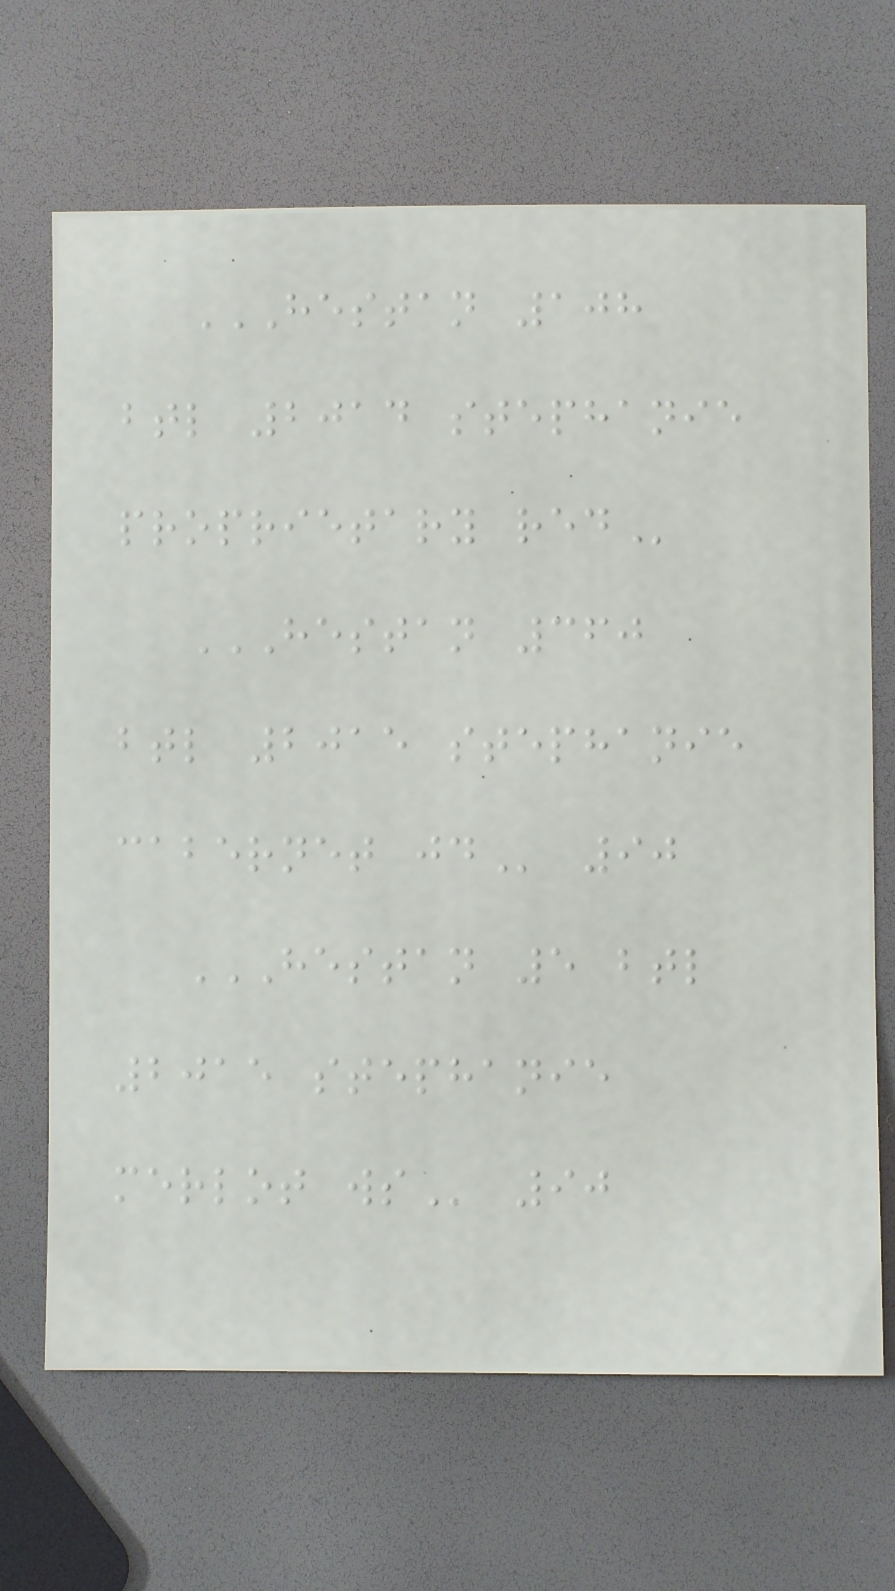HESTAN 108
BTL 2014 STEPHANIE
PROPRIETARY RED
HESTAN 360
BTL 2015 STEPHANIE
CABERNET JD 90
HESTAN 5 BTL
2015 STEPHANIE
MERLOT WS 90
